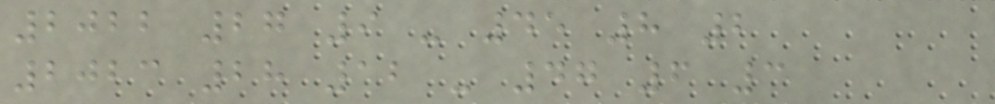2022 27 9 - 45 8 2
2023 28 12 - 47 6 3
